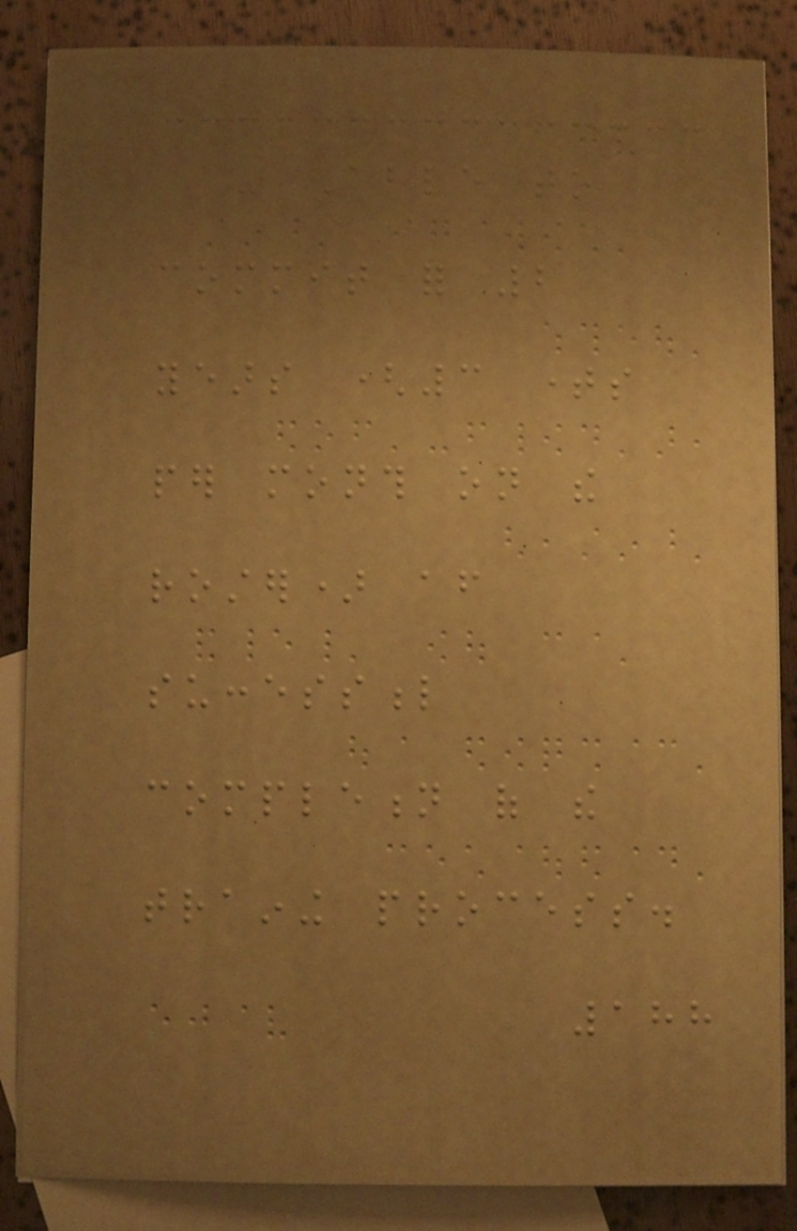- Able to
commit for 2
years (3 times
per month on the
roster) after
successful
completion of the
training process.
188
